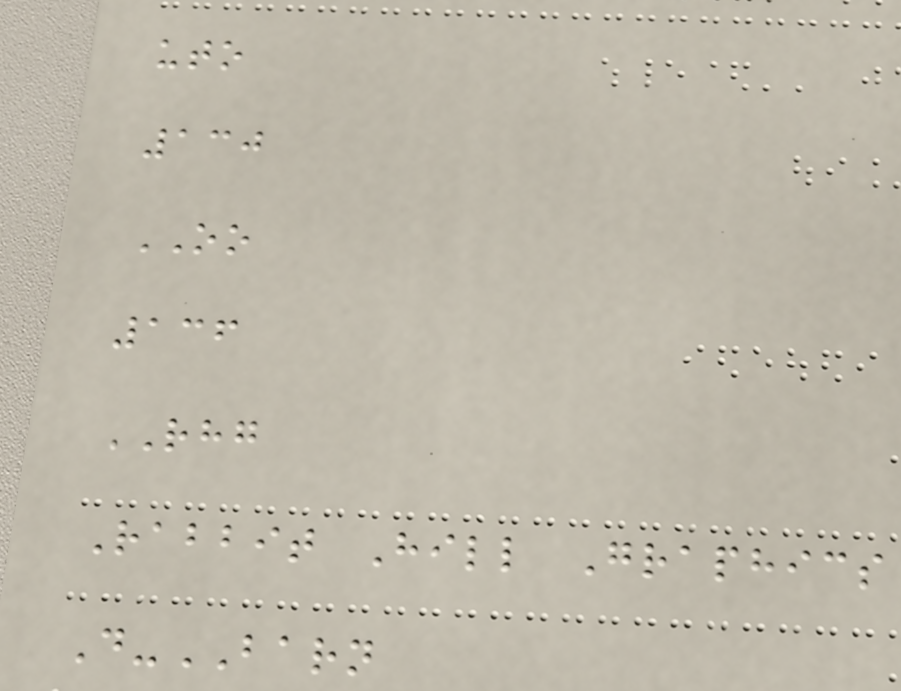uto
130
OO
136
RHG
Rabbit Hill Graphics
D-BARN
